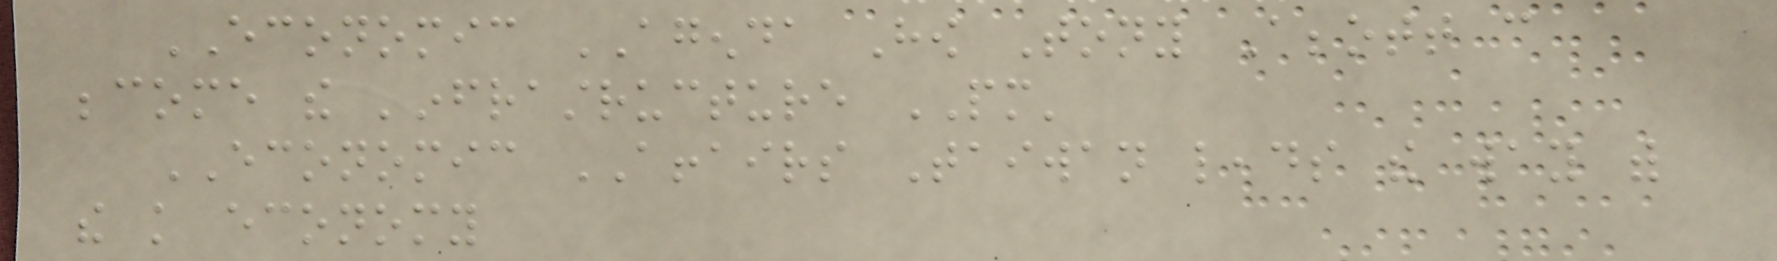ECONOMIC AGENDA How Tony Abbott can
become the 'infrastructure PM'
ECONOMIC AFFAIRS Taiwan leads the way with
the knowledge economy
